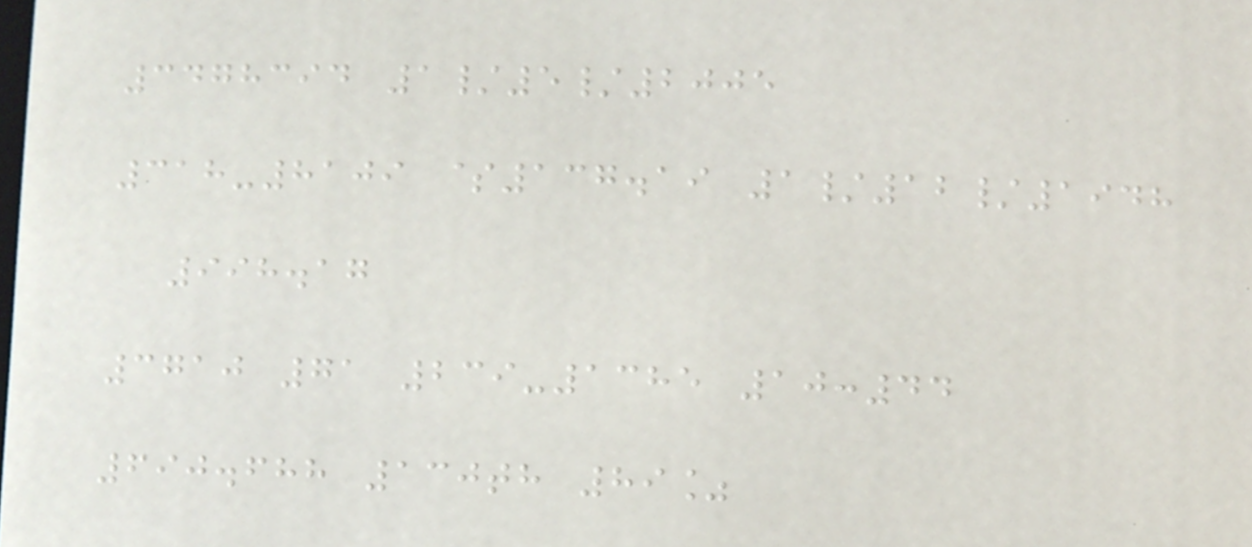3478394 1/5/2005
318-8109 $137.19 1/12/1948
998.17
3710 71 239-1385 10:44
690.688 130th 89%
